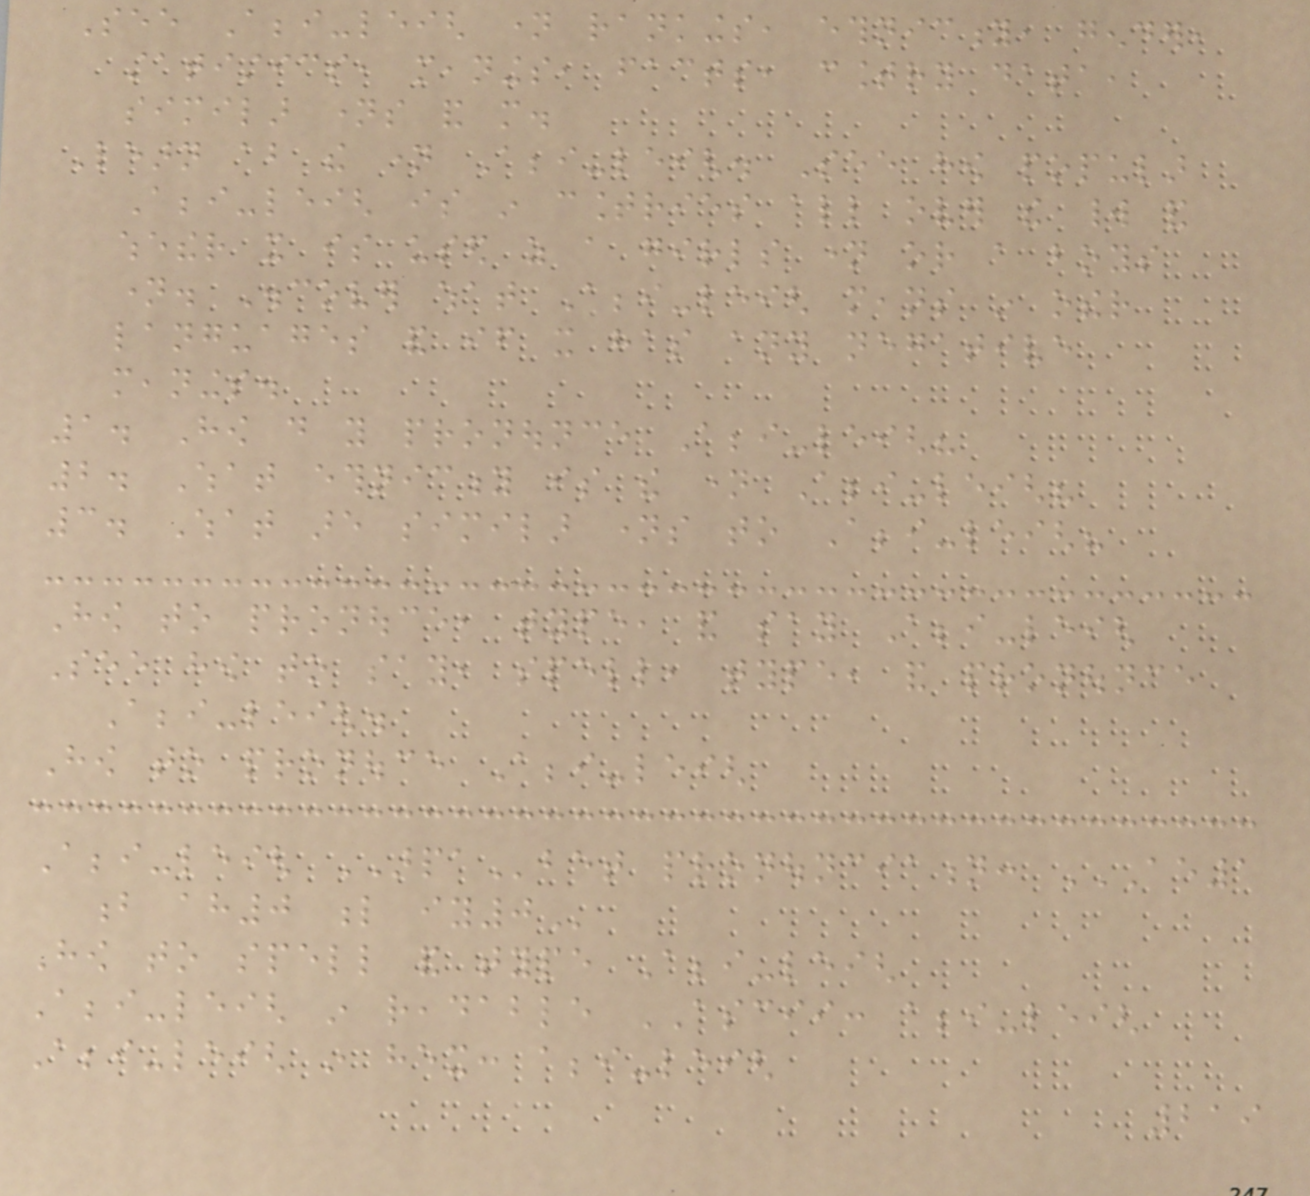See Abbi-leigh name rankings, ethnicity, gender,
statistics, meanings, facts, country data,
similar names and more.
Learn about the name Abbi-leigh. See how popular
Abbi-leigh is in countries all over the world and
whether it is used as a girls name or a boys
name. Discover what Abbi-leigh means in other
languages and if it has any negative
meanings.
1. How do you pronounce Abbi-leigh?
2. What ethnicity is the name Abbi-leigh?
3. What are similar names to Abbi-leigh?
How to pronouce, type, and say Abbi-leigh
See how to say, spell, type, and pronounce
Abbi-leigh.
How to pronouce Abbi-leigh
Abbi-leigh ARPAbet pronounciation: AE1
B AH0 L IY0
How to spell and type Abbi-leigh
Abbi-leigh in readable ASCII: abbi-leigh
Abbi-leigh in hex: abbi-leigh
219
